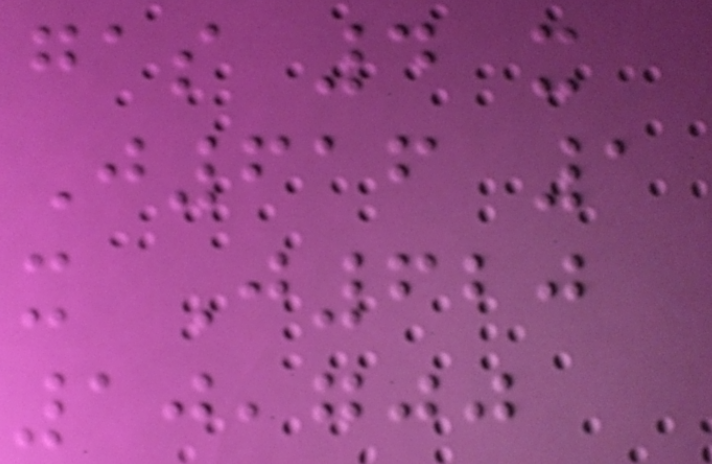gas 4 x
J616 1
x J620
10,700
